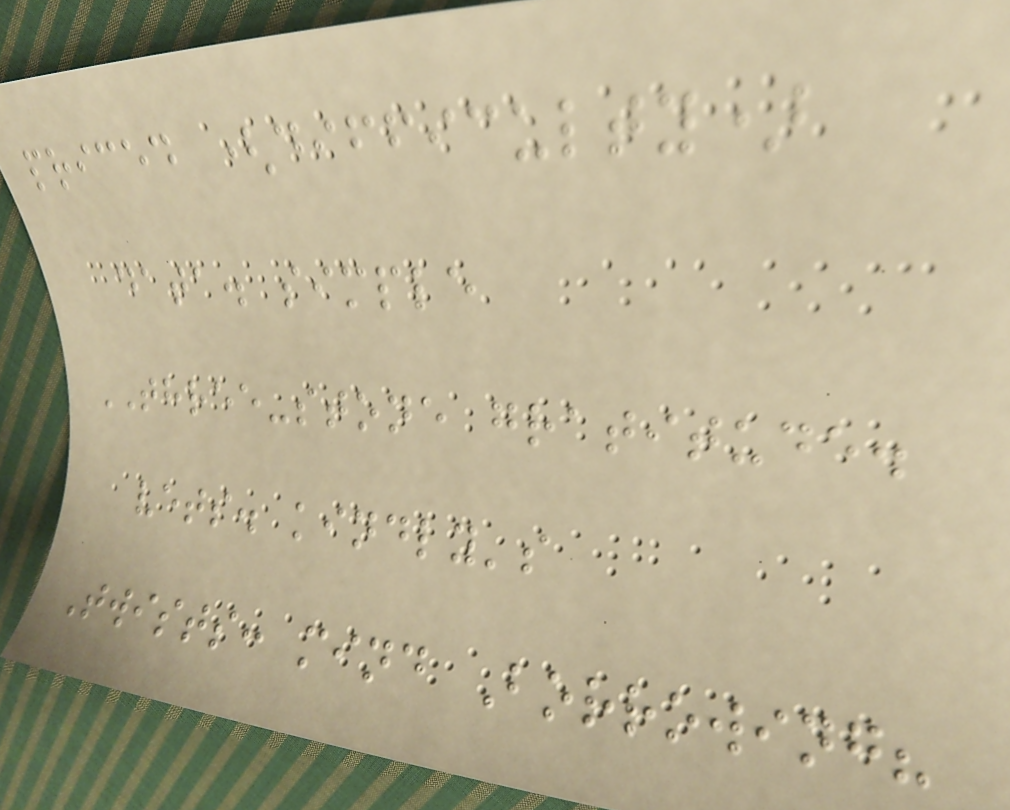priced (difficulty)
data. simple
THREE-stone gratitude.
vets. kindly's
Twists: mind Borrowing?
